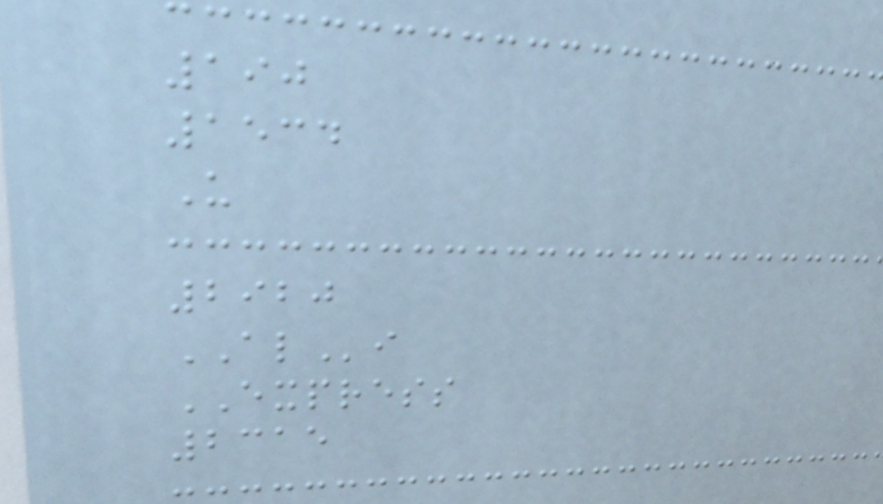190
1534
U
2920
ALi
EXPRESS
2315
